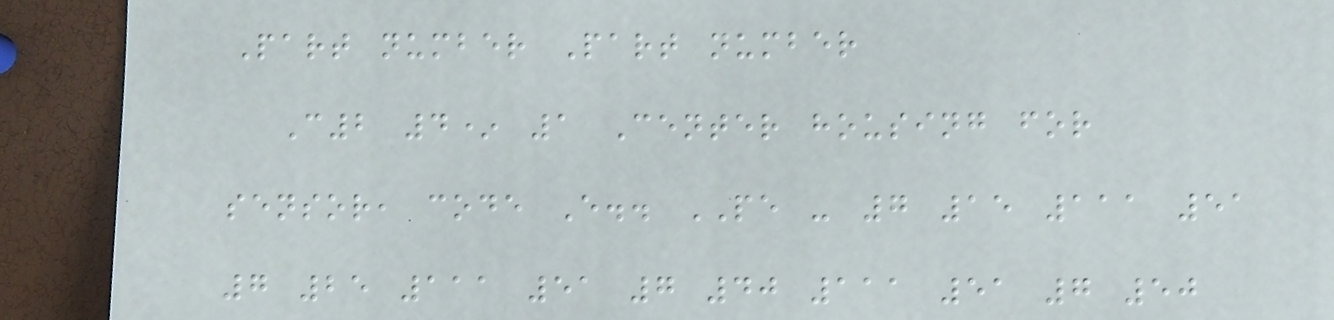Part number Part number
C2 4* 1 Center housing for
sensor, code E.. PE - 7 15 111 51
7 25 111 51 7 40 111 51 7 50
